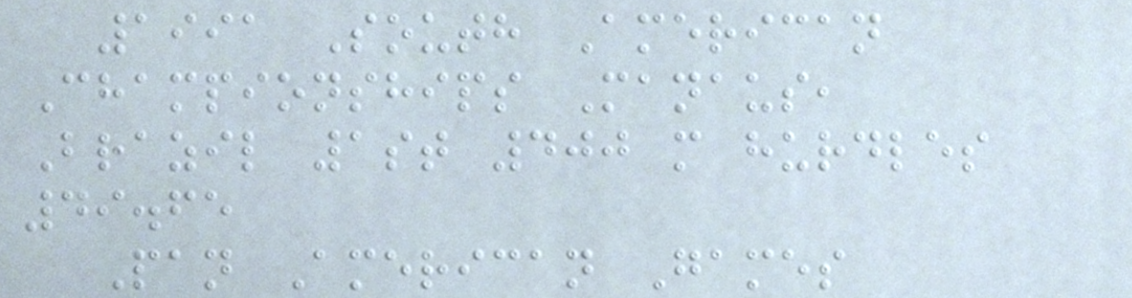1991 South American
Championships Manaus,
Brazil 1st 400 m hurdles
49.65
Pan American Games
